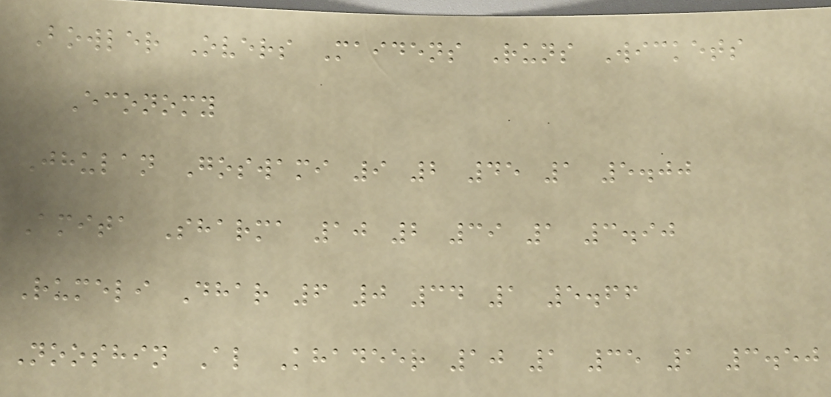Bowler Overs Maidens Runs Wickets
Economy
Jhulan Goswami 9 2 45 1 5.00
Amita Sharma 10 2 39 1 3.90
Rumeli Dhar 6 0 34 1 5.66
Nooshin Al Khadeer 10 1 35 1 3.50
